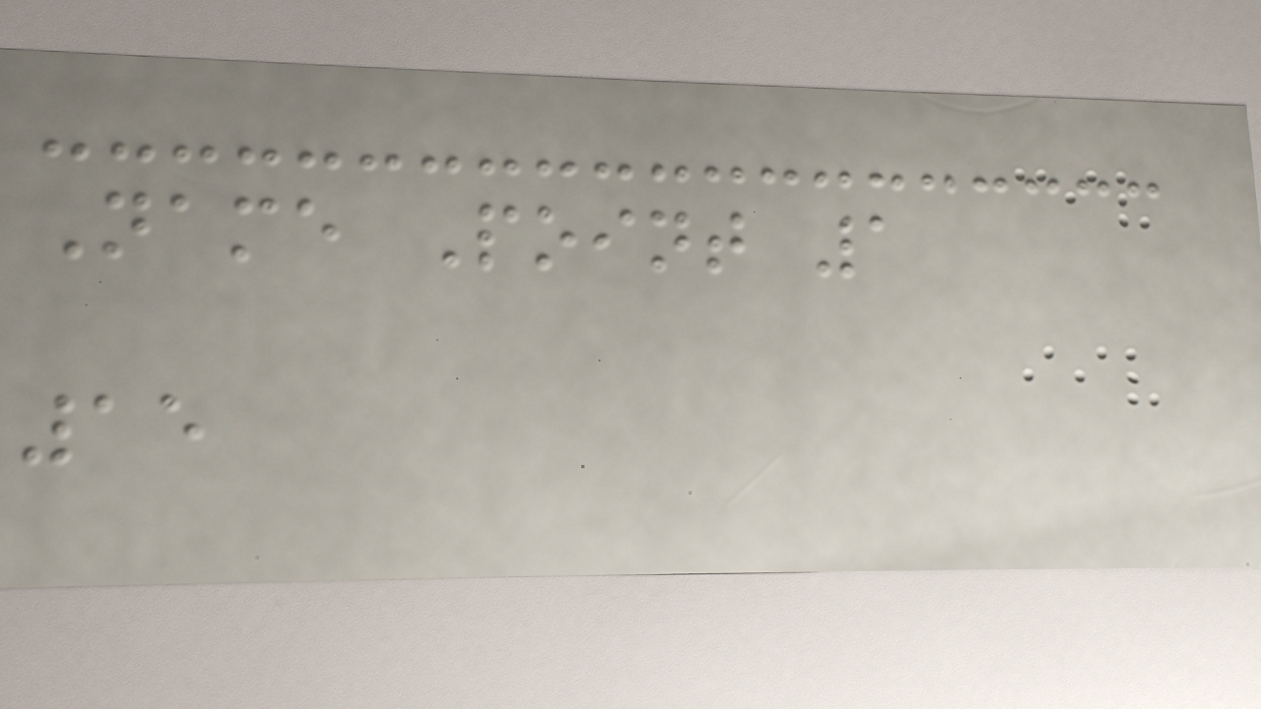Name Point 1
15
